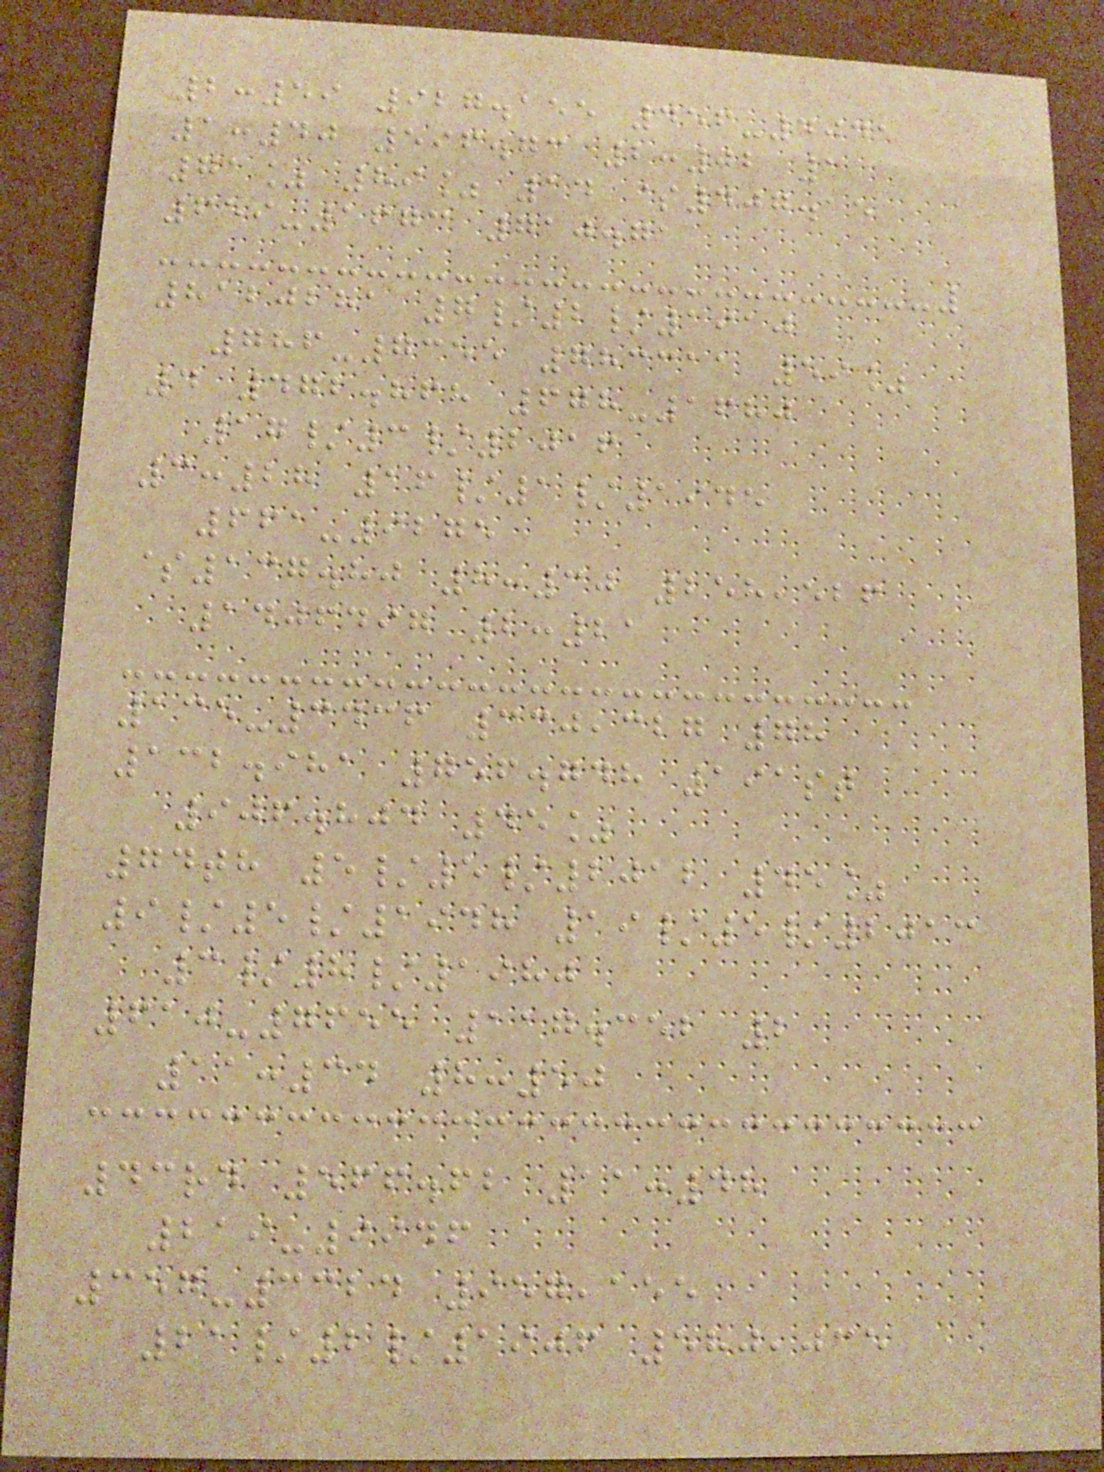2:59 927.155 456-4041
1:40 596.73 2:02 1
71% 89% 14 $407.15
659-1673 710.71
8120281 7/2/1910
786-7355 783311 59%
4 472.868 678-1680
17/3/2016
3:28 16/1/1945
661-9275
$137.80 8:30 258,526
1406497 2:21
135-3436 330,327 78
132.981 756.748 191st
906.804 45%
74th 5/5/2012 45%
9/5/1948 19/5/2013
3/8/1980
610-7655 117.352 2
11:34 8:50
43rd 566.62 11:48
219-9946
357-3324 957,155
21/2/1906 580,035
